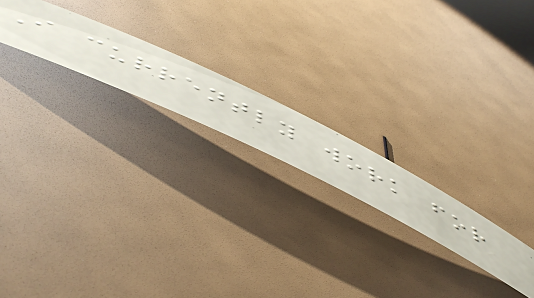I currently work for
